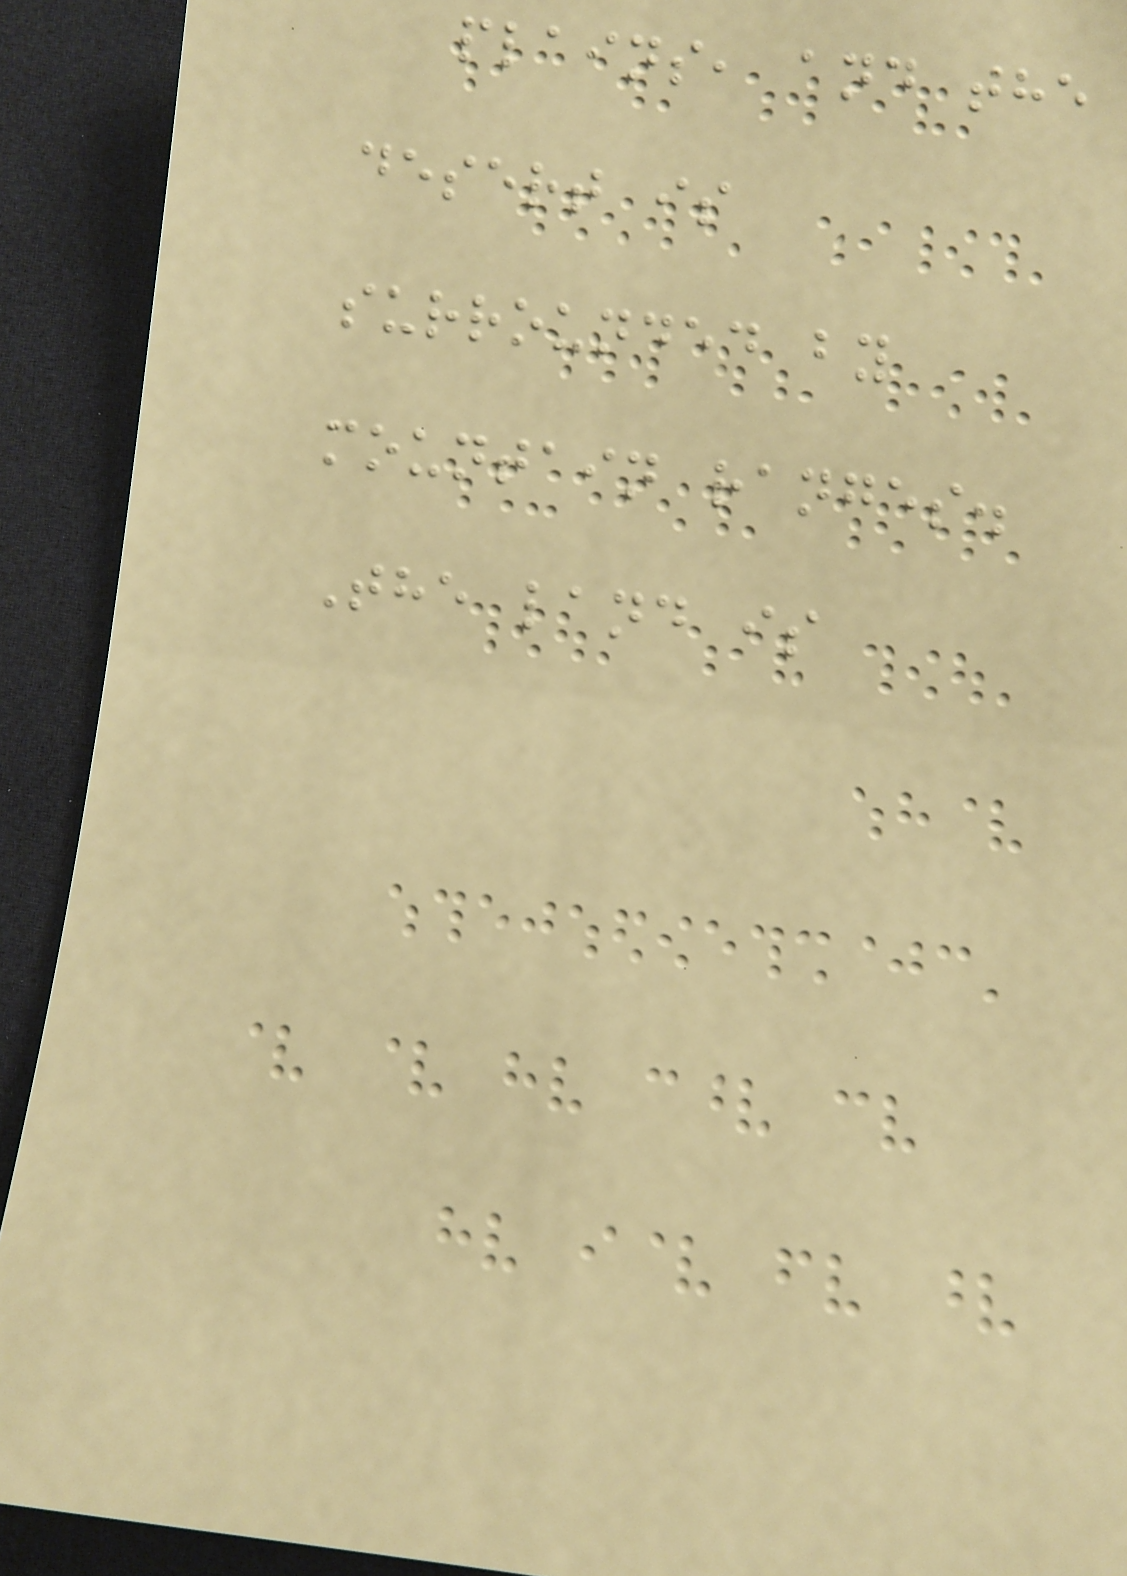plains, and the
desert is
surrounded by
mountain ranges.
The land is
